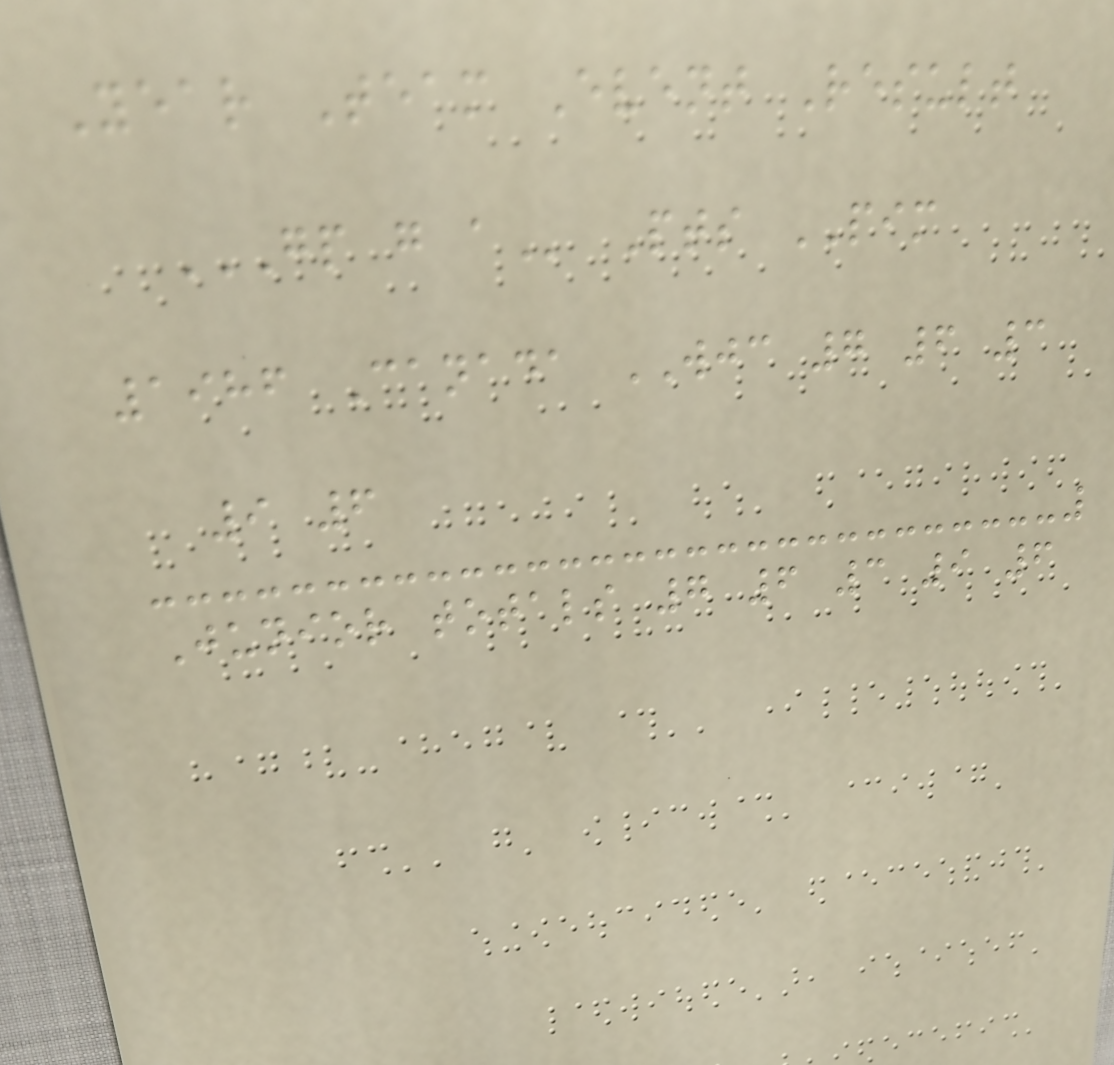Year Team Event Result
GP G A Pts PIM
1986 Canada WJC 7 6 3
9 6
Junior totals 7 6 3 9 6
